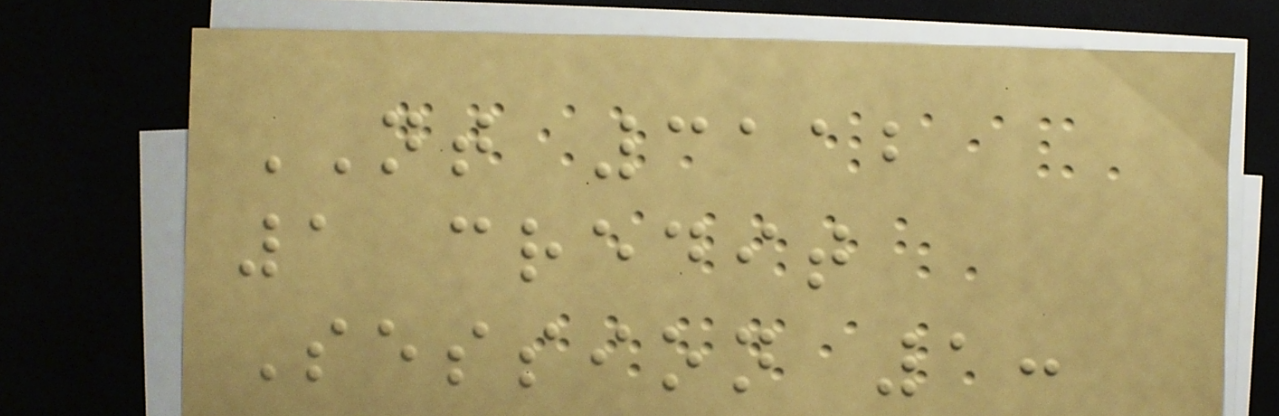NT 3112
1 credit
Session 1:
